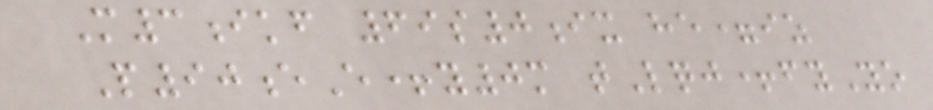M3ikf 69s0ix he=iz
P90eE+y0m tLqj+fyYo
